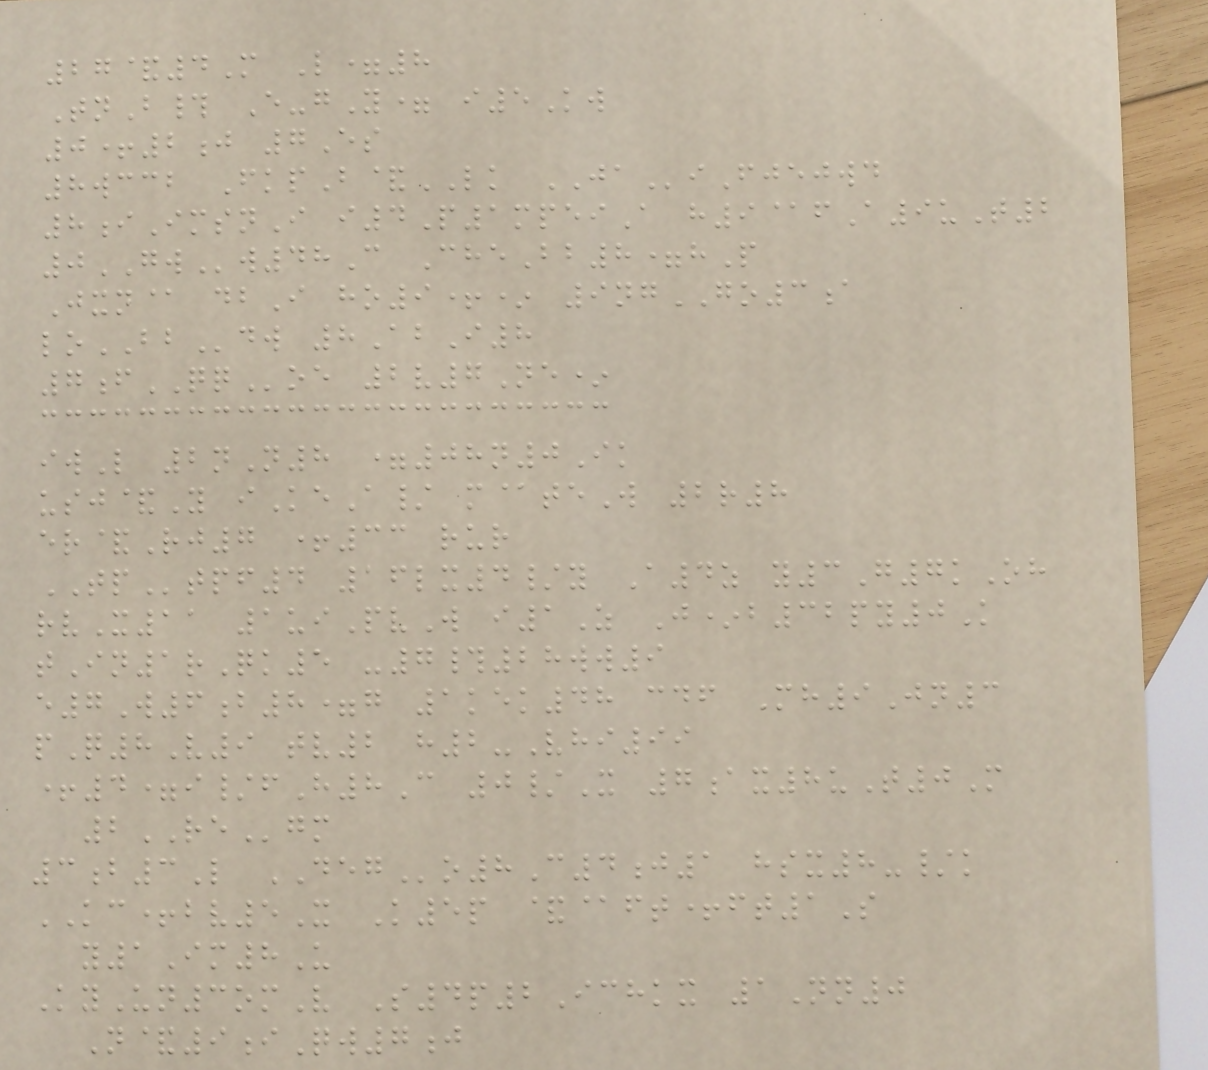27&4M L=8
TnB# E-gY= i5Kw
0+2j 7Es
8wccb FkpB&LK JAiFjejwd
8iImsnI i4P1mpeiA h9@fA9uT2
0GWw48C CheBb8=hP
Jxn@ dbI ho9+* 9ngGO3a
loBBdw 8AbI8
7fQQoe 2v7Ne*
iwL 2nN8 =08n0Ik
usj&Y iKeA/ m@teW 2r8
er&Rj7 +33 rur
TPtpf4 16lx4/y A4z y3G7kOh
rvX11 1uiPvW i1Z J*b32py0K
tIn1rQk5 -7#28ww9
e7W6b8=g 1kek48 cdf Mh9Jn3
pQ8V9 tv2 h2-Vhi99
+4=i/fH8C 0/X 7ax8uT0M
2REgm
3b3L DEGo8C4j1 hsx8-/k
KC+bv5X K5p &@ft+ft1S
y1Im8U
KyUn3omV S4p2Ichkx 1Nn0
N&9iQw7j
